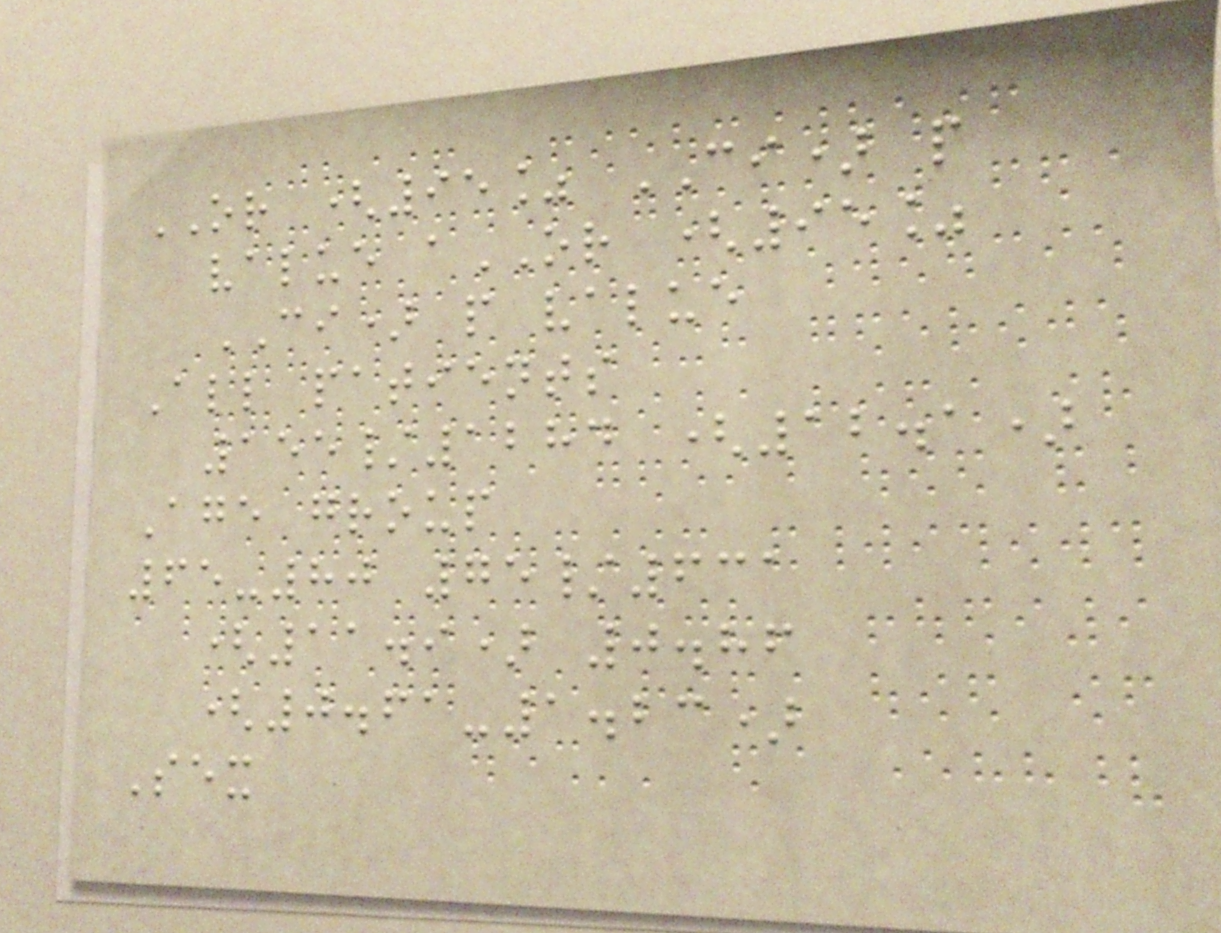OR (95% CI) p
value aOR (95%
CI) p value
All patients
155/1284 (12.1)
Age group
65-80 75/631
(11.9) 0.86
(0.61-1.23)
Sex
